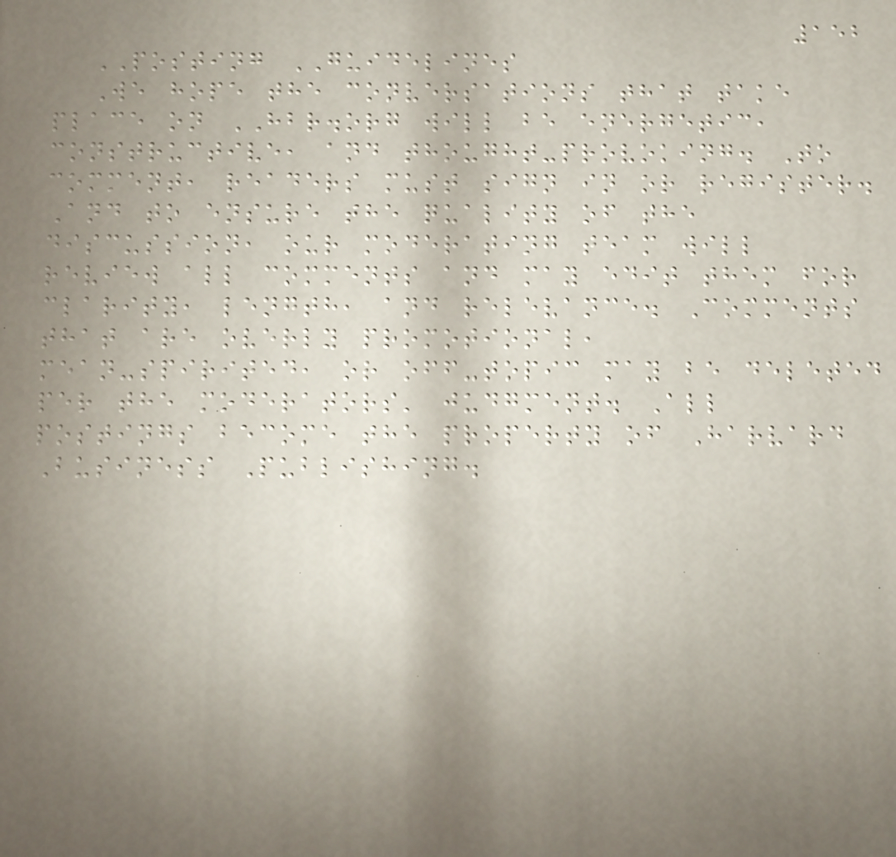152
POSTING GUIDELINES
We hope the conversations that take
place on HBR.org will be energetic,
constructive, and thought-provoking. To
comment, readers must sign in or register.
And to ensure the quality of the
discussion, our moderating team will
review all comments and may edit them for
clarity, length, and relevance. Comments
that are overly promotional,
mean-spirited, or off-topic may be deleted
per the moderators' judgment. All
postings become the property of Harvard
Business Publishing.
